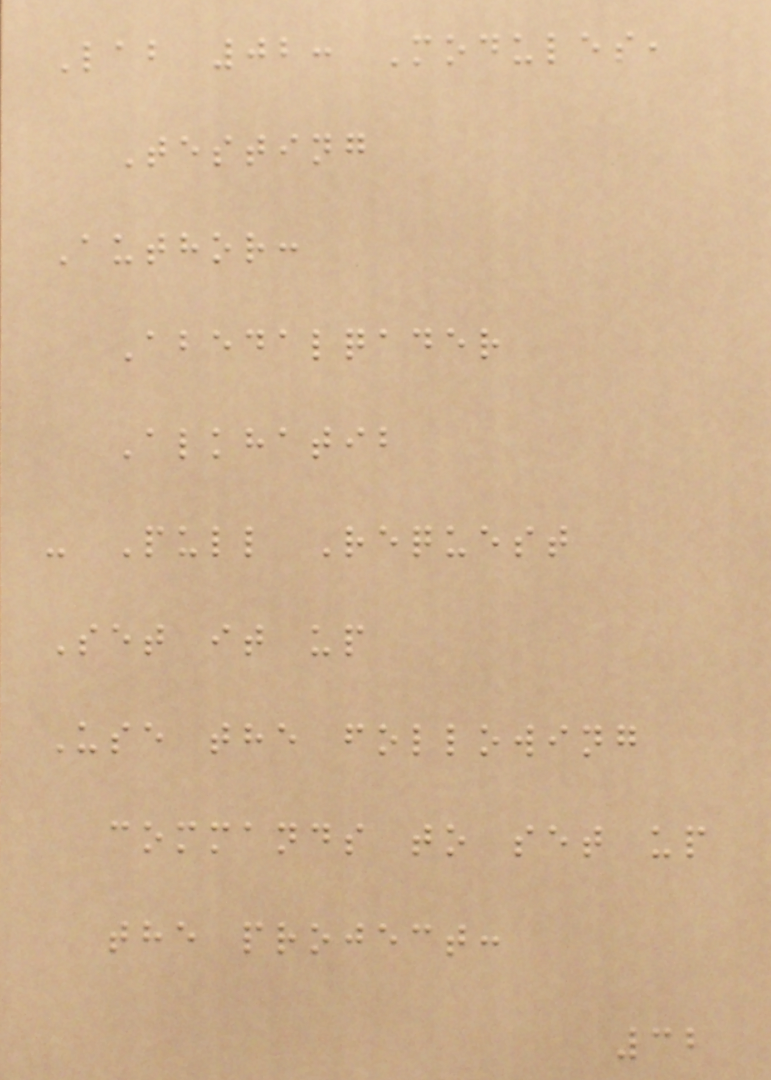Lab 02: Modules,
Testing
Author:
Abedalqader
Alkhatib
- Pull Request
Set it up
Use the following
commands to set up
the project:
32
